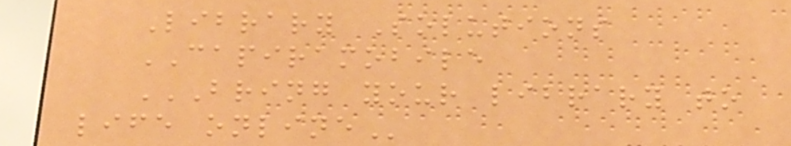Library Solutions
CAPIRAMOBILE
BRING YOUR LIBRARY TO
LIFE ONLINE
